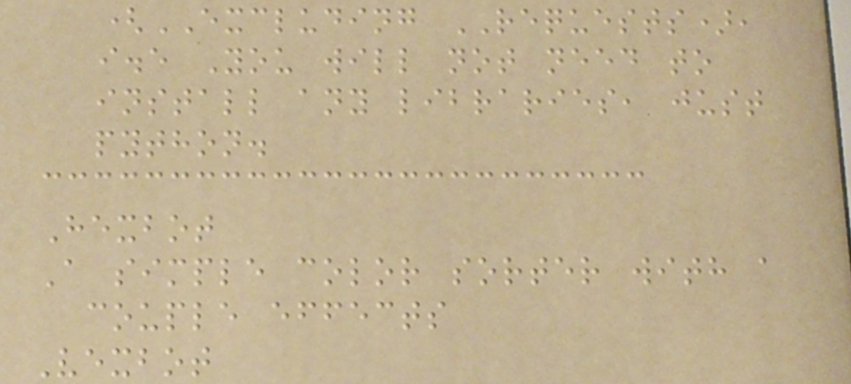(EXCLUDING REQUESTS),
i.e You will not need to
install any libraries, just
python.
Hexbot
A simple color sorter with a
couple effects
Vexbot
